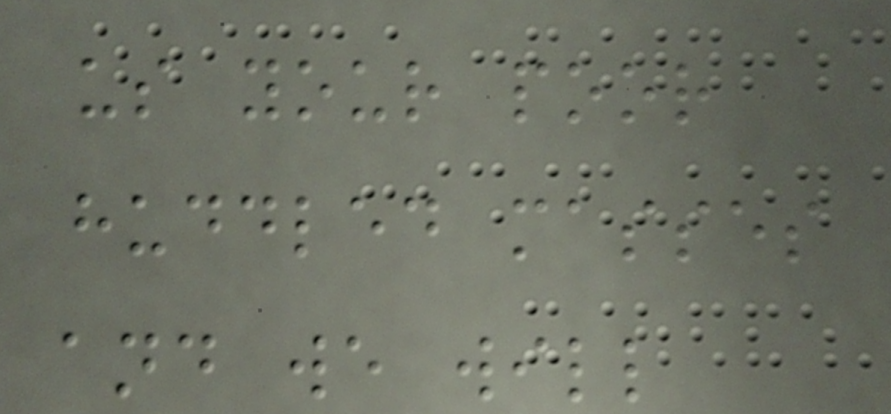us your poor
huddled masses
and we will
